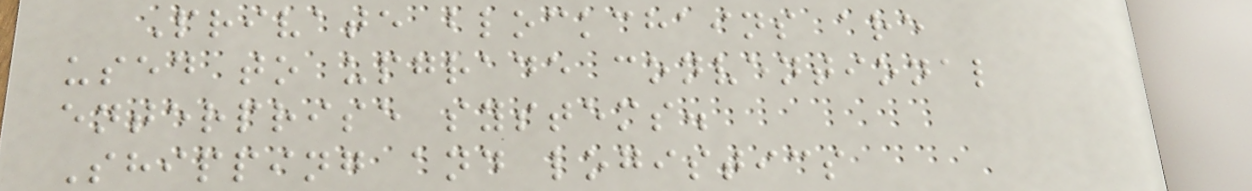Private blockchains are
used to upgrade conventional
enterprise systems.
Shipping and logistics
